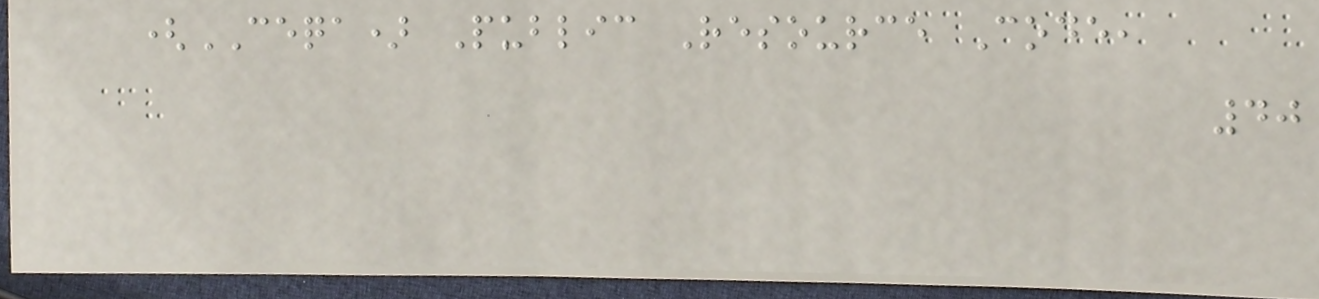(CEQA) Public Resource Code,
40
